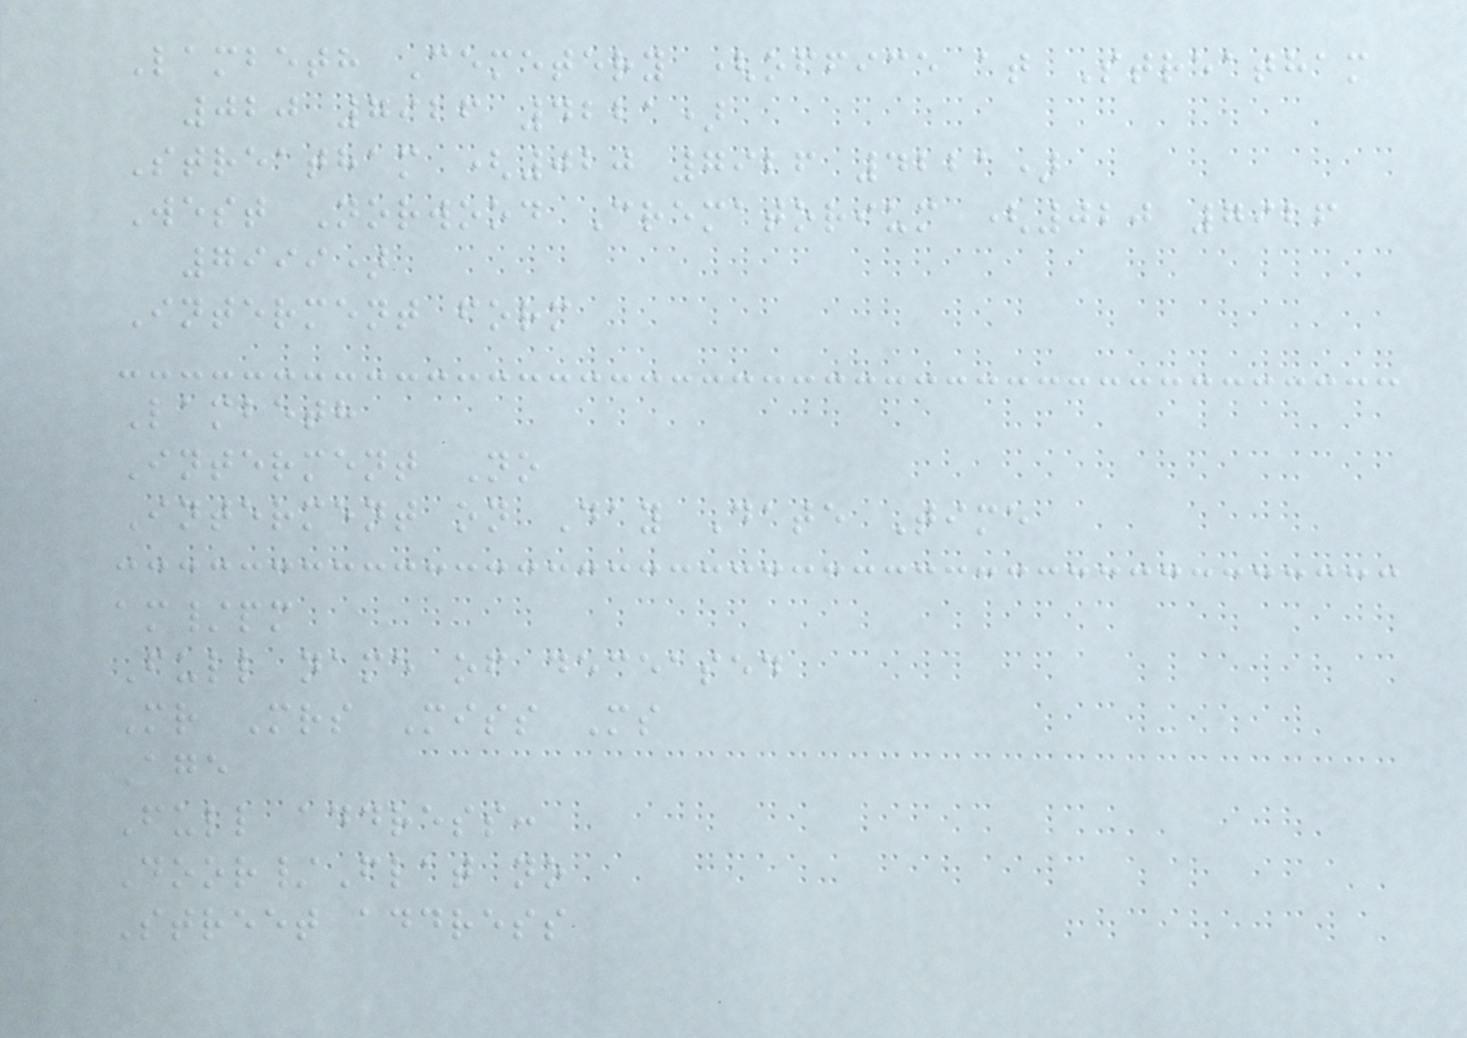Lambeth Cemetery (office at Streatham
020 7926 4221)
Streatham (020 7926 4221)
West Norwood Crematorium (020 7926
7999)
Interment form
Lambeth
Interment No
Interment on Day Date Time
am/pm
Full name of deceased
Mr Mrs Miss Ms
Age
Full address:
Door/Flat no
Street address
